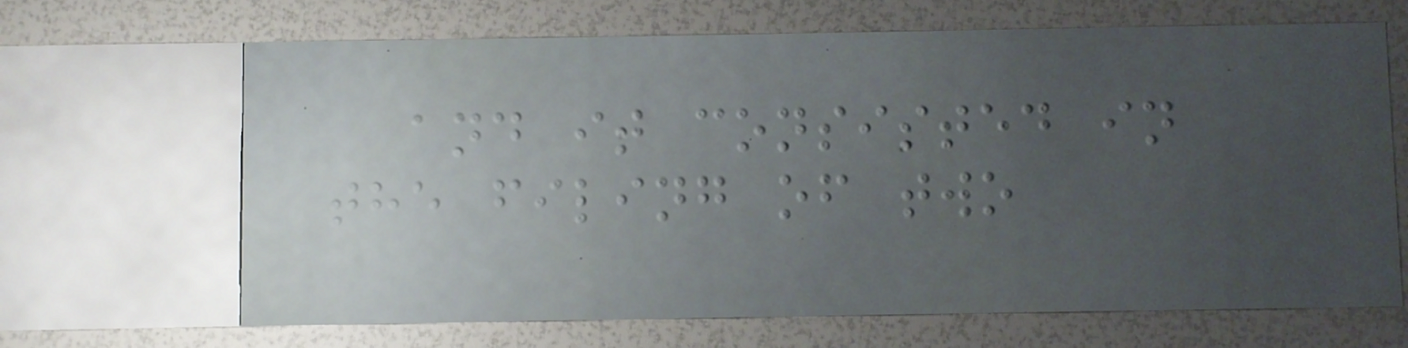and it consisted in
the filing of two
